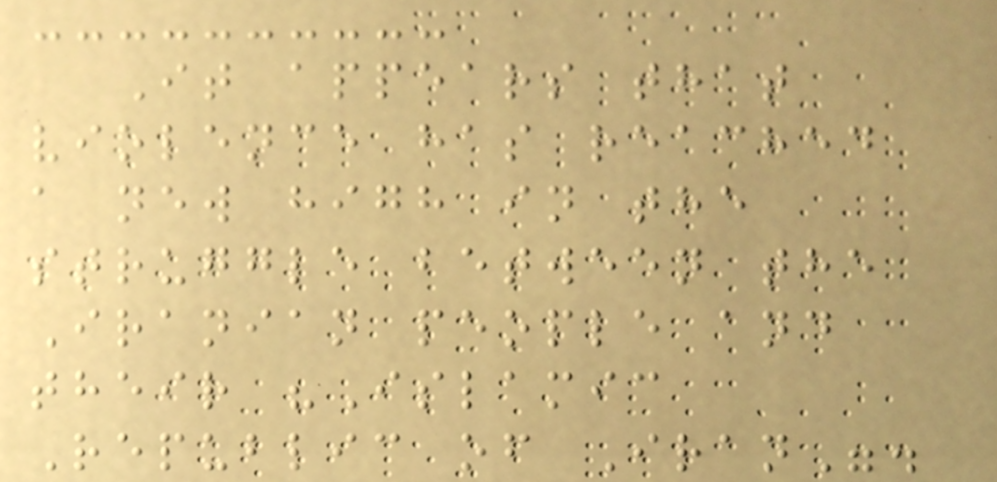It appears that
violence has reached
a new high in the
struggle between the
Iranian people and
their "Islamic
Republic of Iran".
